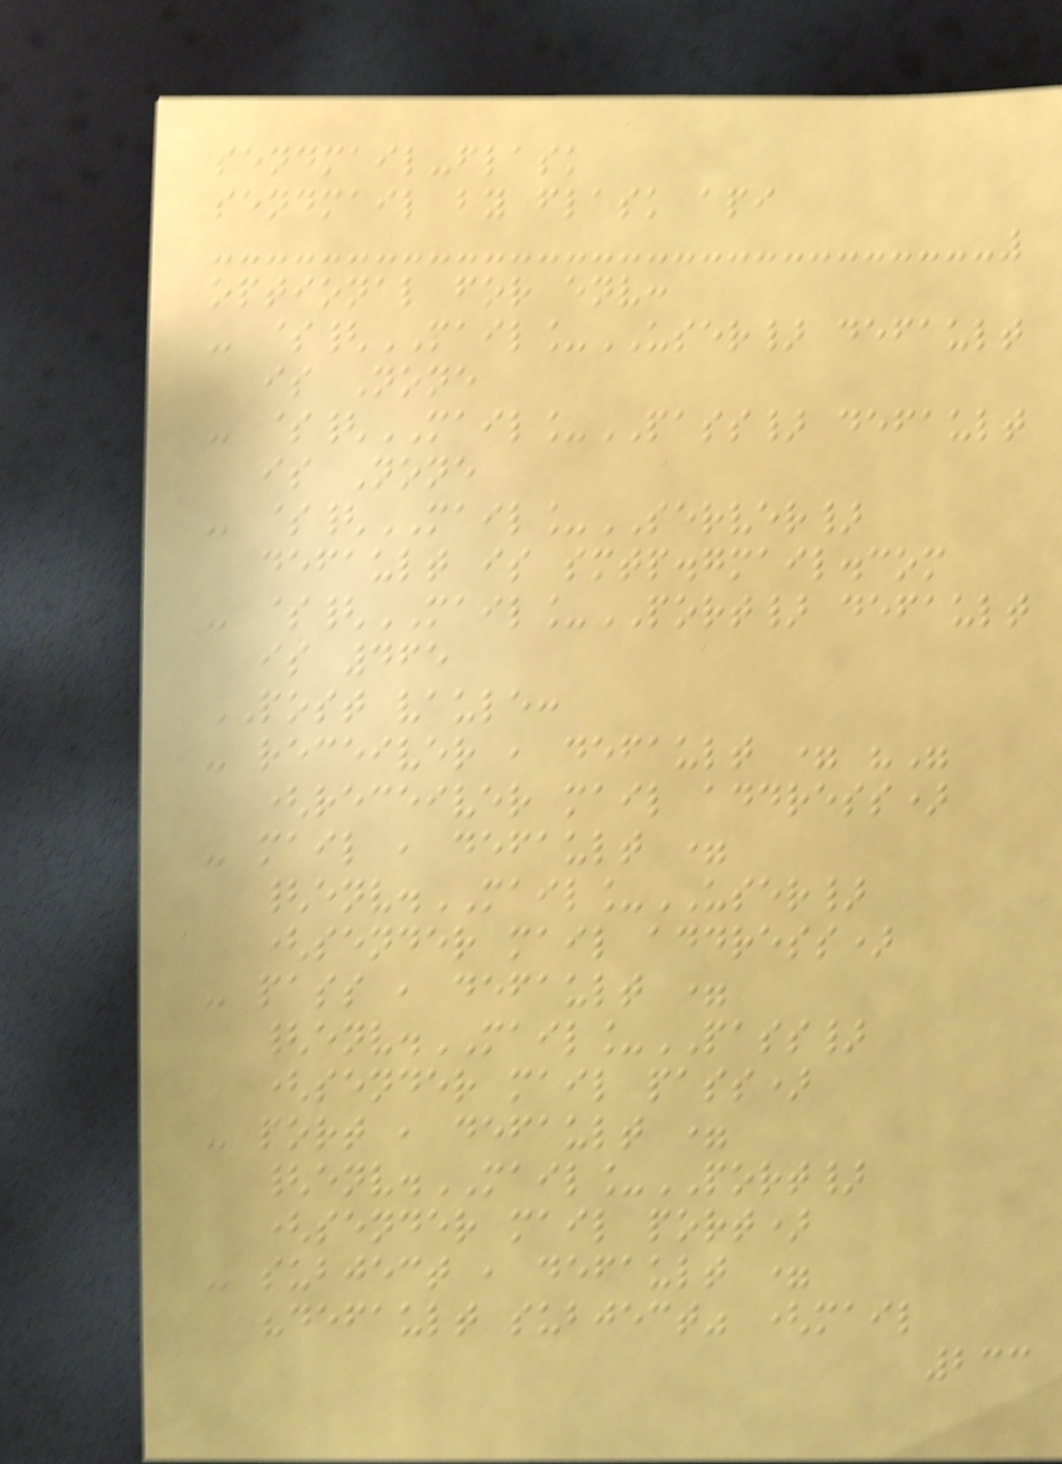sendmail-flask
sendmail by flask api
optional for env:
- ${MAIL_USER} default
is None
- ${MAIL_PASS} default
is None
- ${MAIL_SERVER}
default is smtp.gmail.com
- ${MAIL_PORT} default
is 465
POST vaule:
- receiver , default = ""
(receiver mail address)
- mail , default =
{env.MAIL_USER}
(sender mail address)
- pass , default =
{env.MAIL_PASS}
(sender mail pass)
- port , default =
{env.MAIL_PORT}
(sender mail port)
- subject , default =
"default subject" (mail
233
